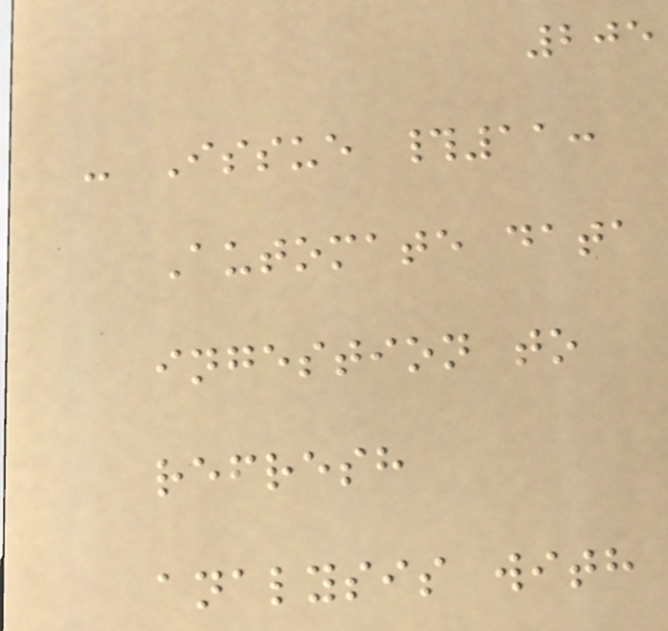205
- Issue #11:
Automate data
ingestion to
refresh
analysis with
